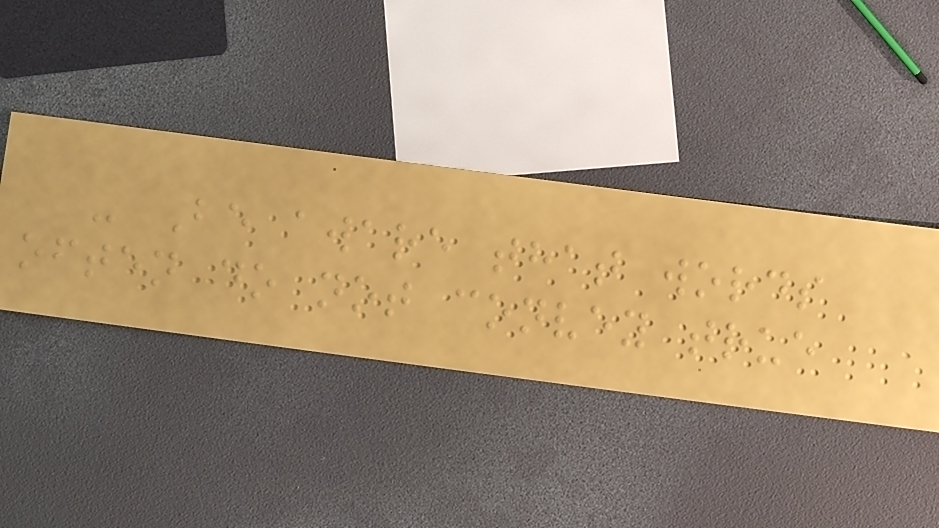- Be aware that words
often do not convey true
